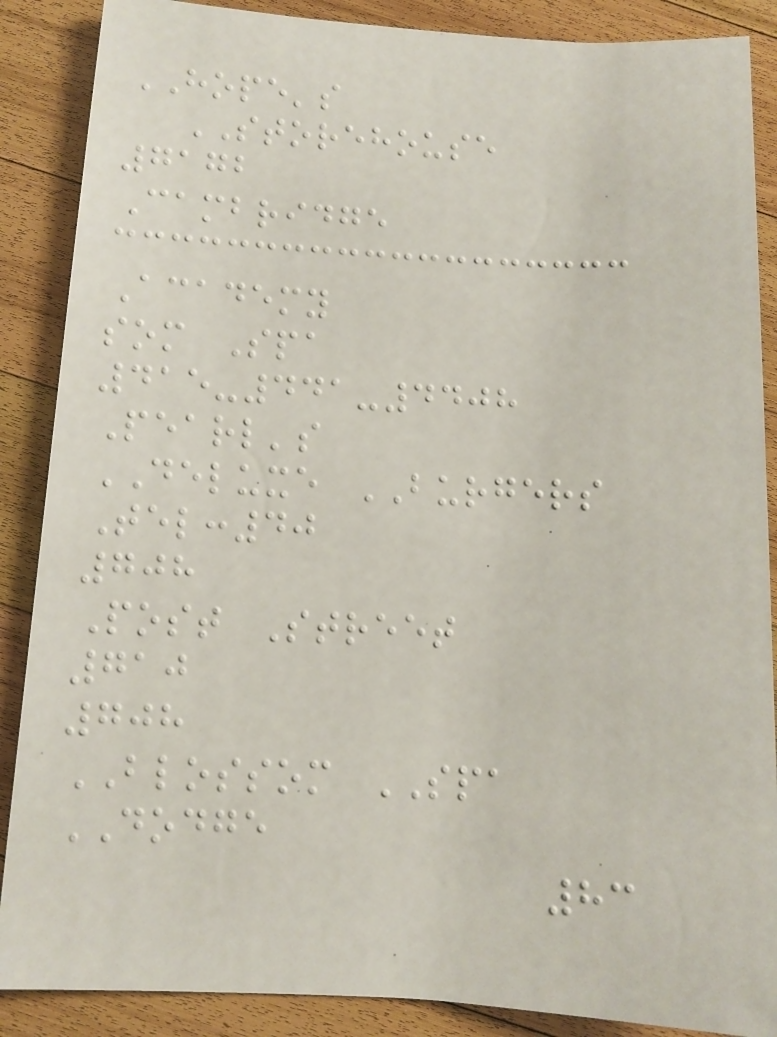HOPE's
STOREHOUSE
7172
Cambridge
Academy
som Spa
415-441-4408
Pearl's
DELUXE BURGERS
Tel:40
708
Post Street
710
708
BLOSSOM SPA
DODGE
83
